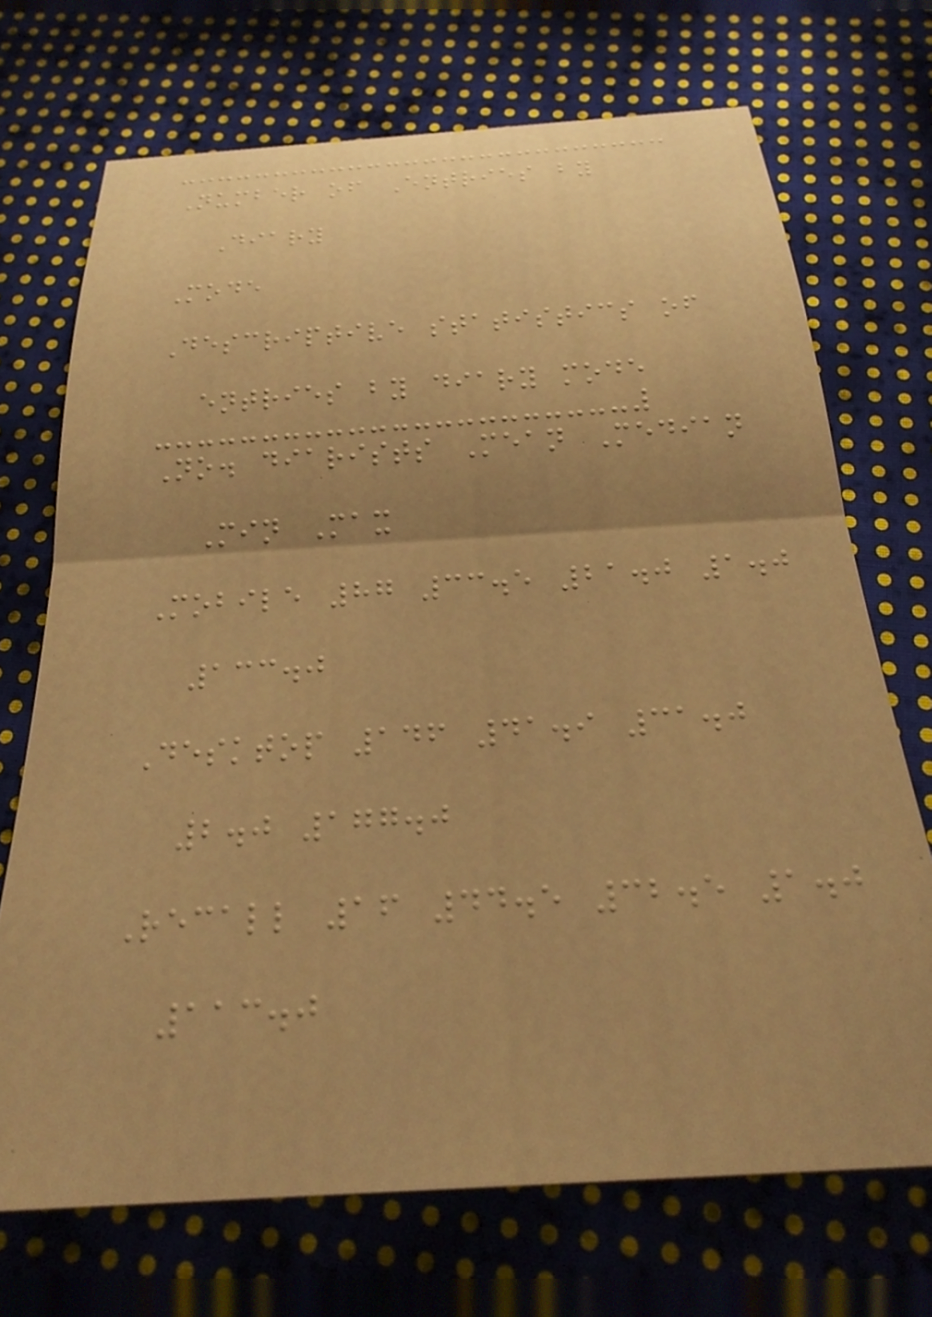Number of Entries by
Diary
Mode
Descriptive statistics of
entries by diary mode
No. diarists Mean Median
Min Max
Mobile 87 33.5 21.0 1.0
133.0
Desktop 146 41.9 31.0
2.0 177.0
Recall 16 44.5 32.5 1.0
113.0
